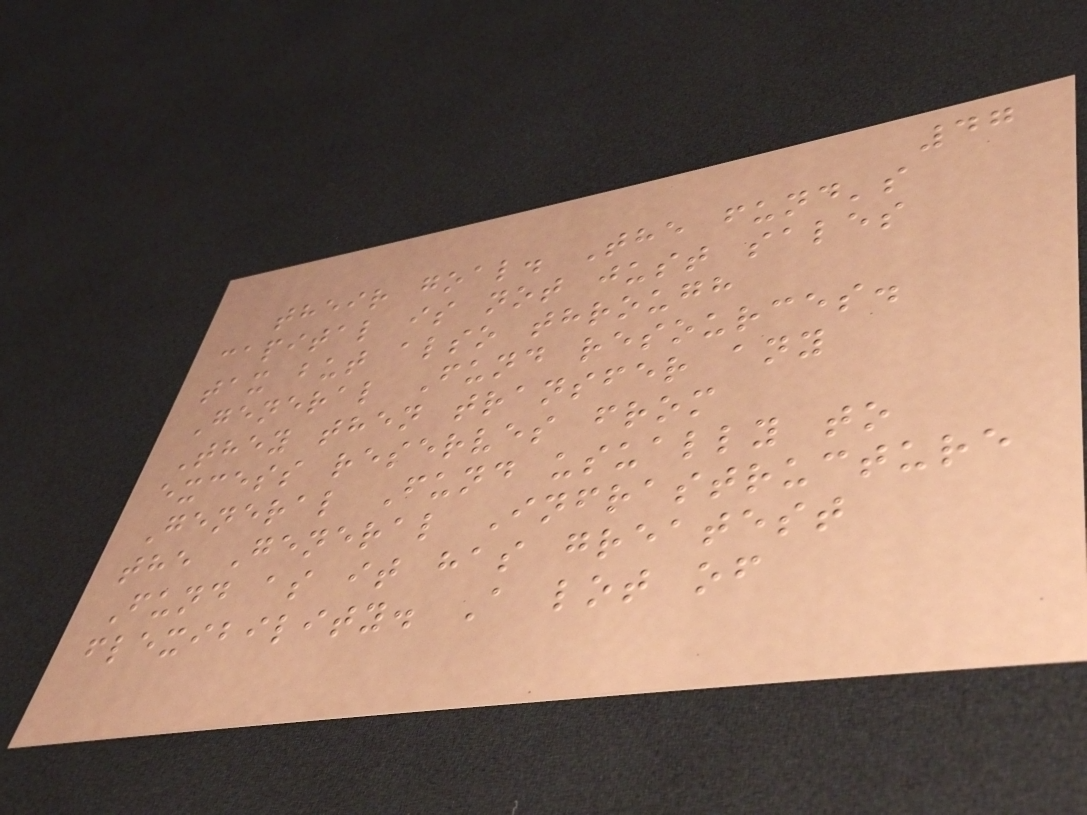47
their goal. The fund's
capital is not just sales
tax but also through
General Fund resources.
They then transfer any
excess reserves from
General Fund usually to
the General Infrastructure
Fund as it has greatest
flexibility. A lot of
